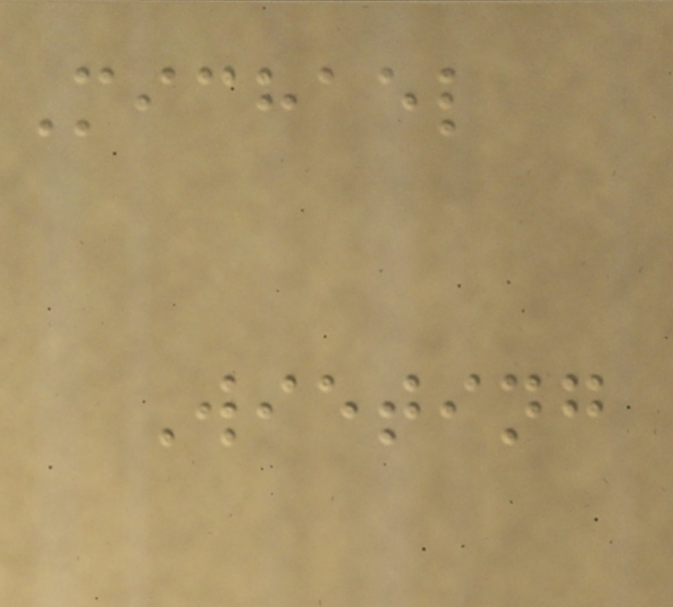Michael
Wieting
